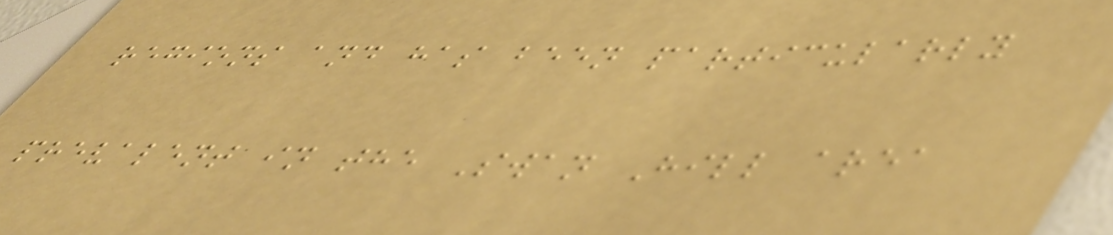regions and has been particularly
prevalent in the Swan Hill area
